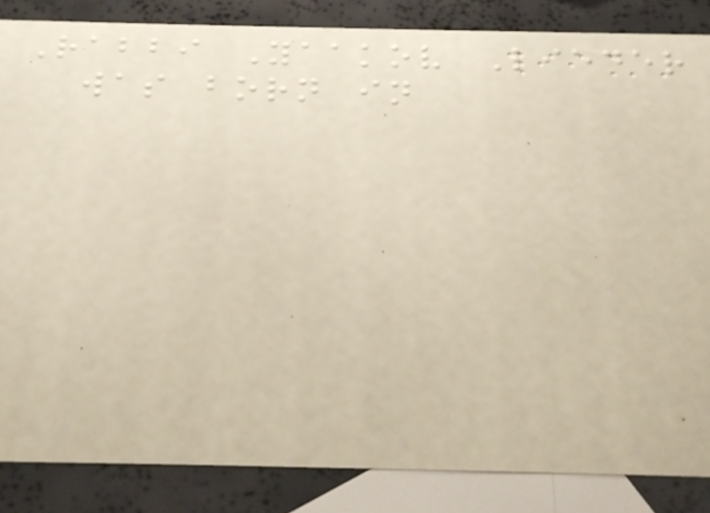Rabbi Yaakov Lieder
was born in
